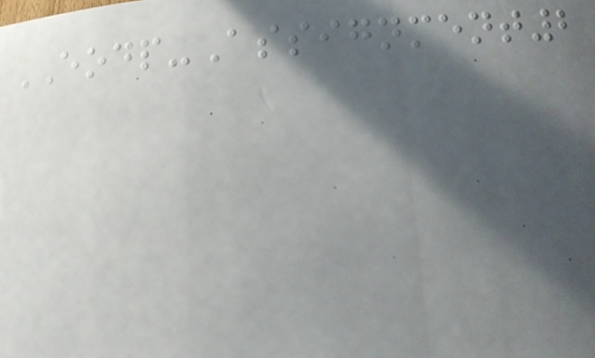EODP-Assignment2
